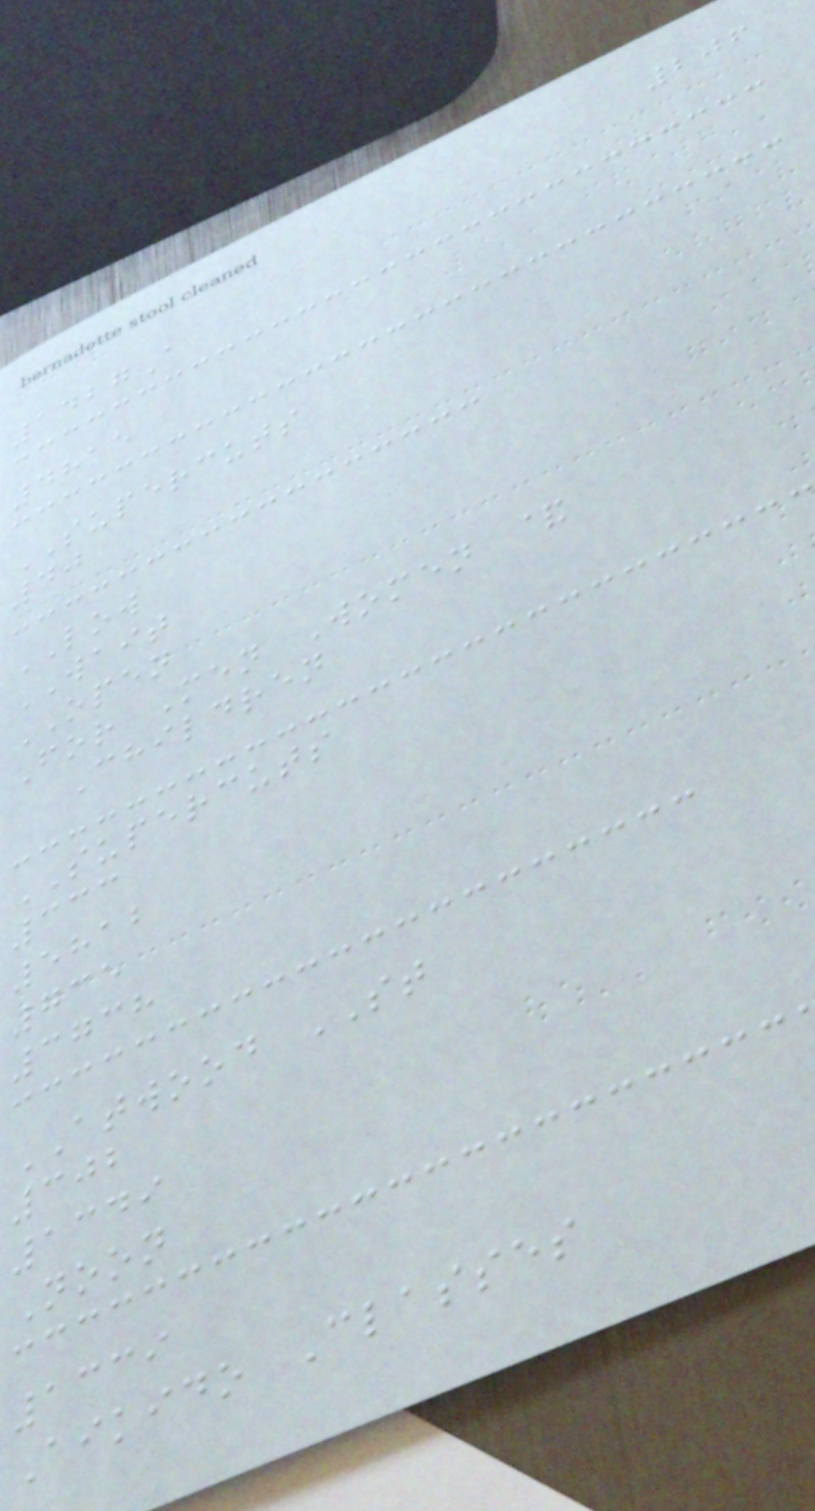206
1427A
4815
SUPERCUTS
40
LOW
WAIT
OPEN
For Men Women &
Children
SUPERCUTS
333
5812
735
3738
ATWOOD ST
302
1349
Noon
1339
Aikido Classes
